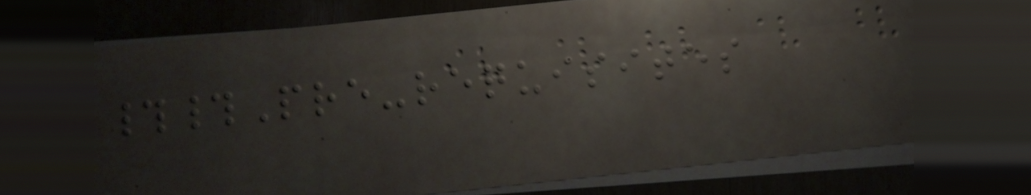##Pre-requisites
